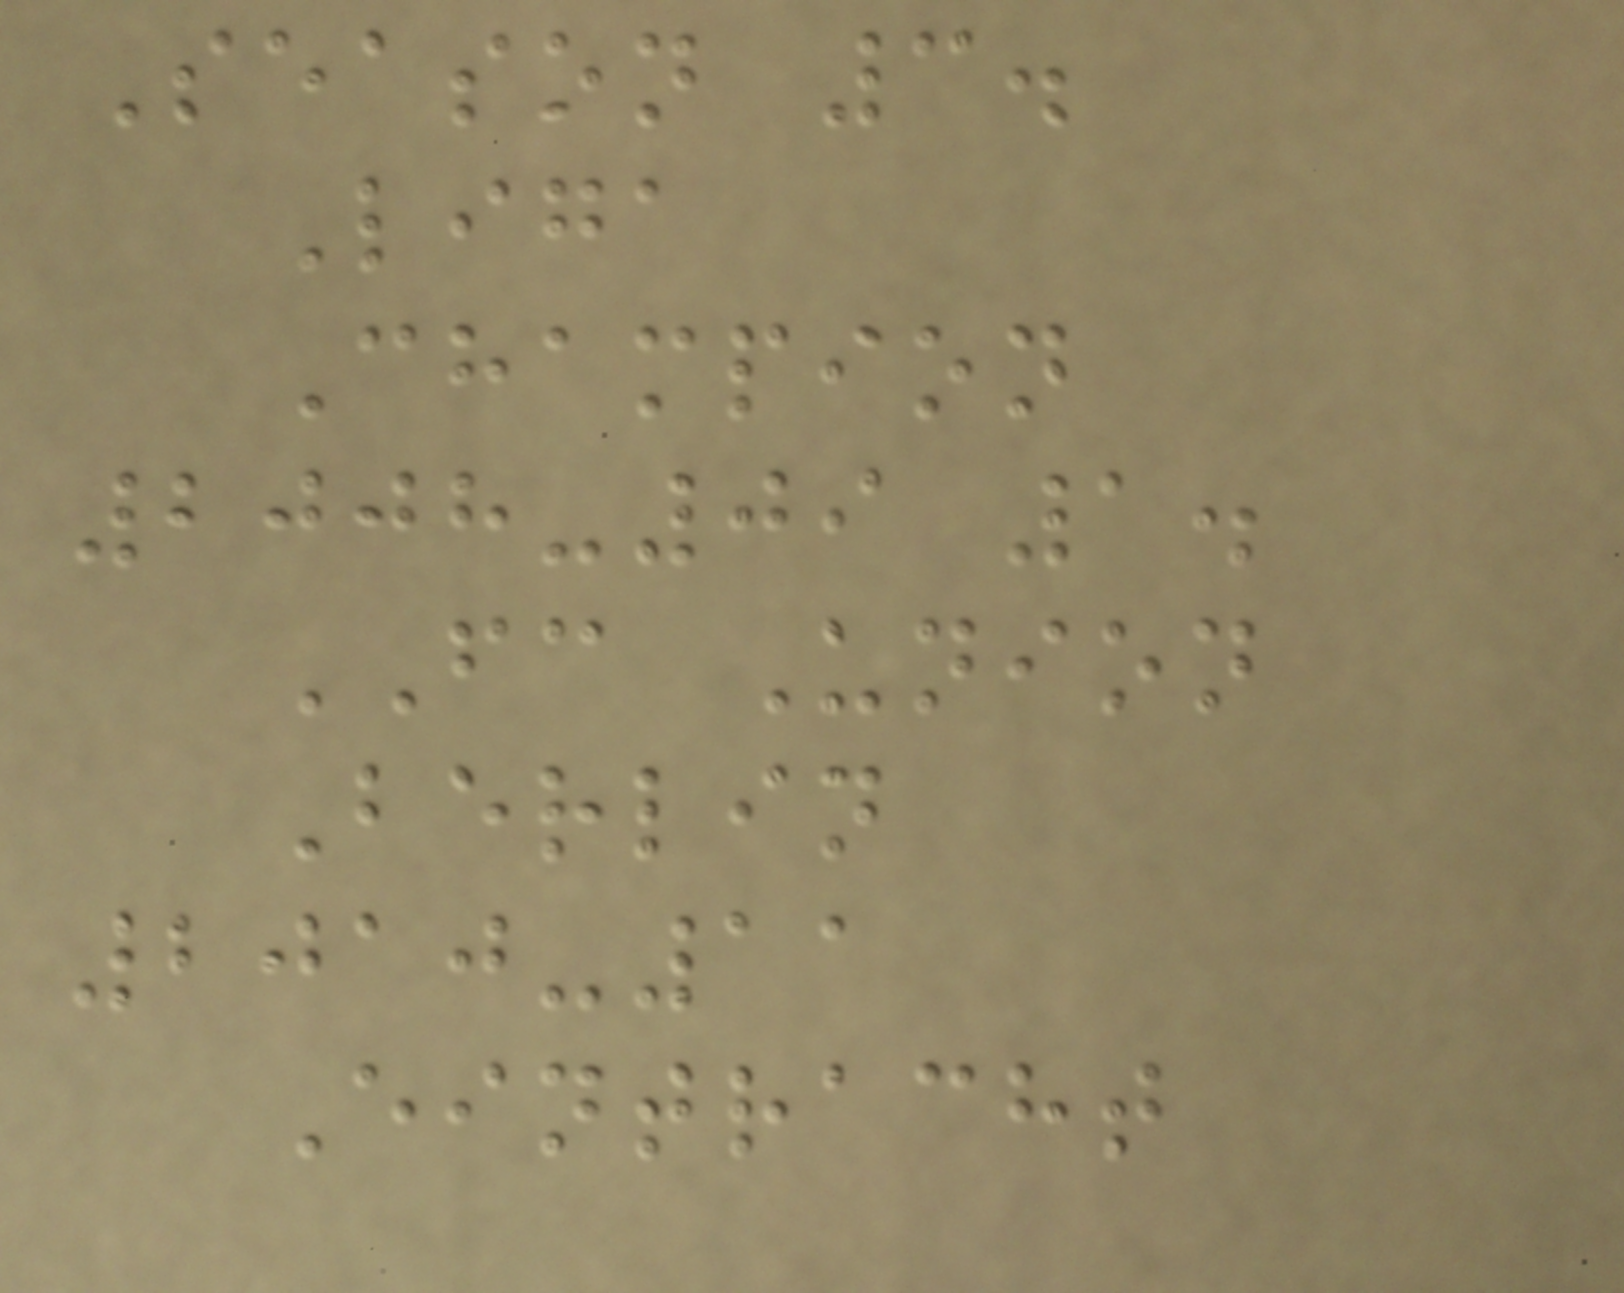Season 3.
Liga
Champion
2008-09 1.
FC Union
Berlin
2010-11
Eintracht
